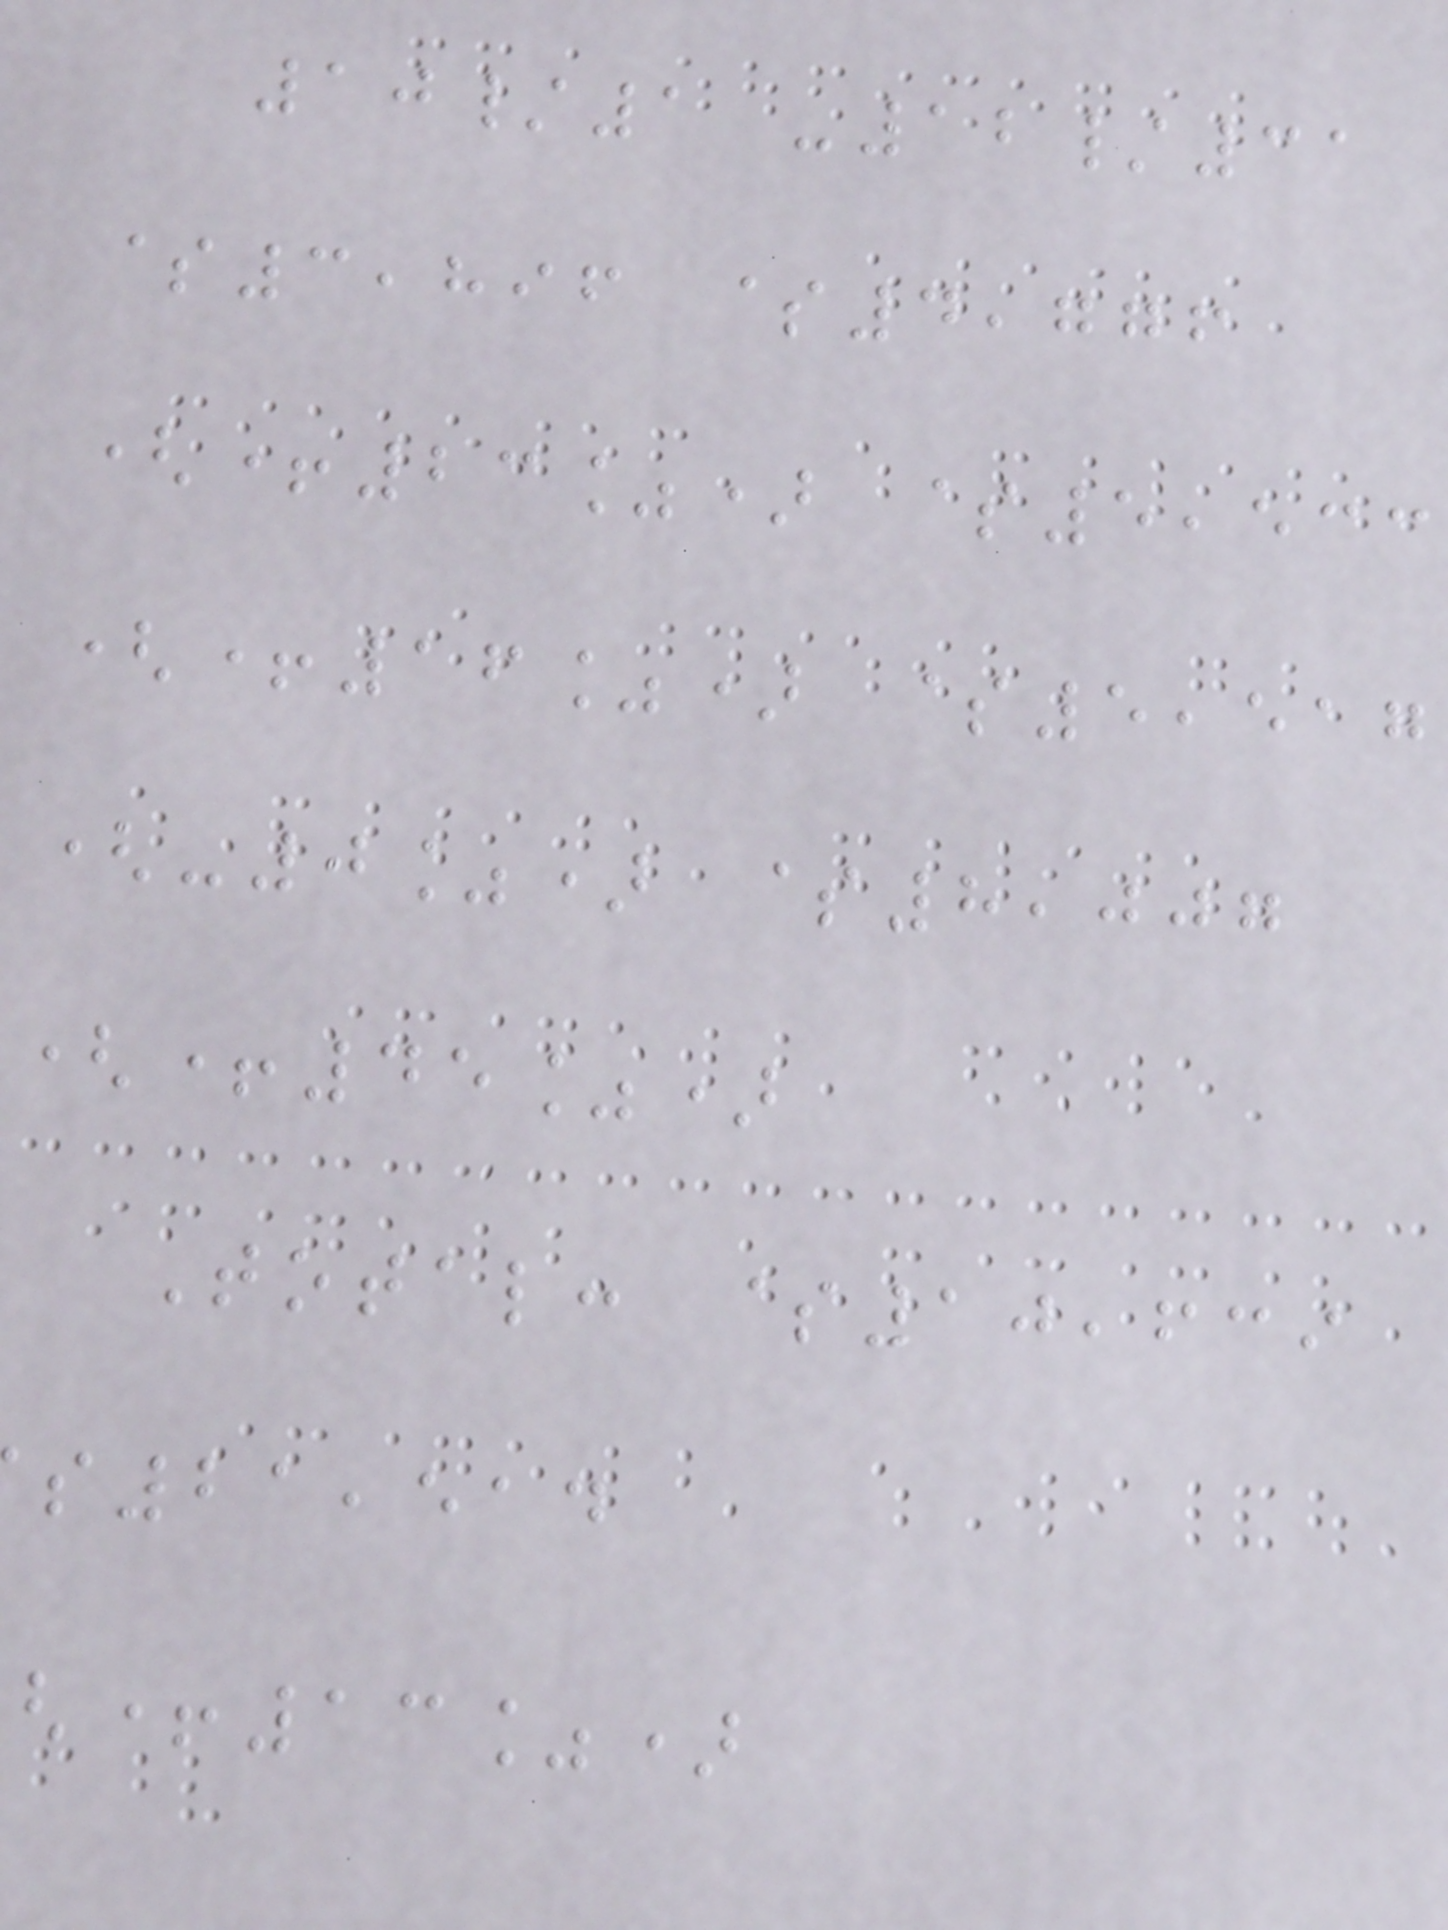10/1 -12/31
$3,896 $4,776
(+23%) $5,533
(+16%) $5,517
(-0%) $8,007
(+45%)
Total: $10,639
21,514
+13%)
